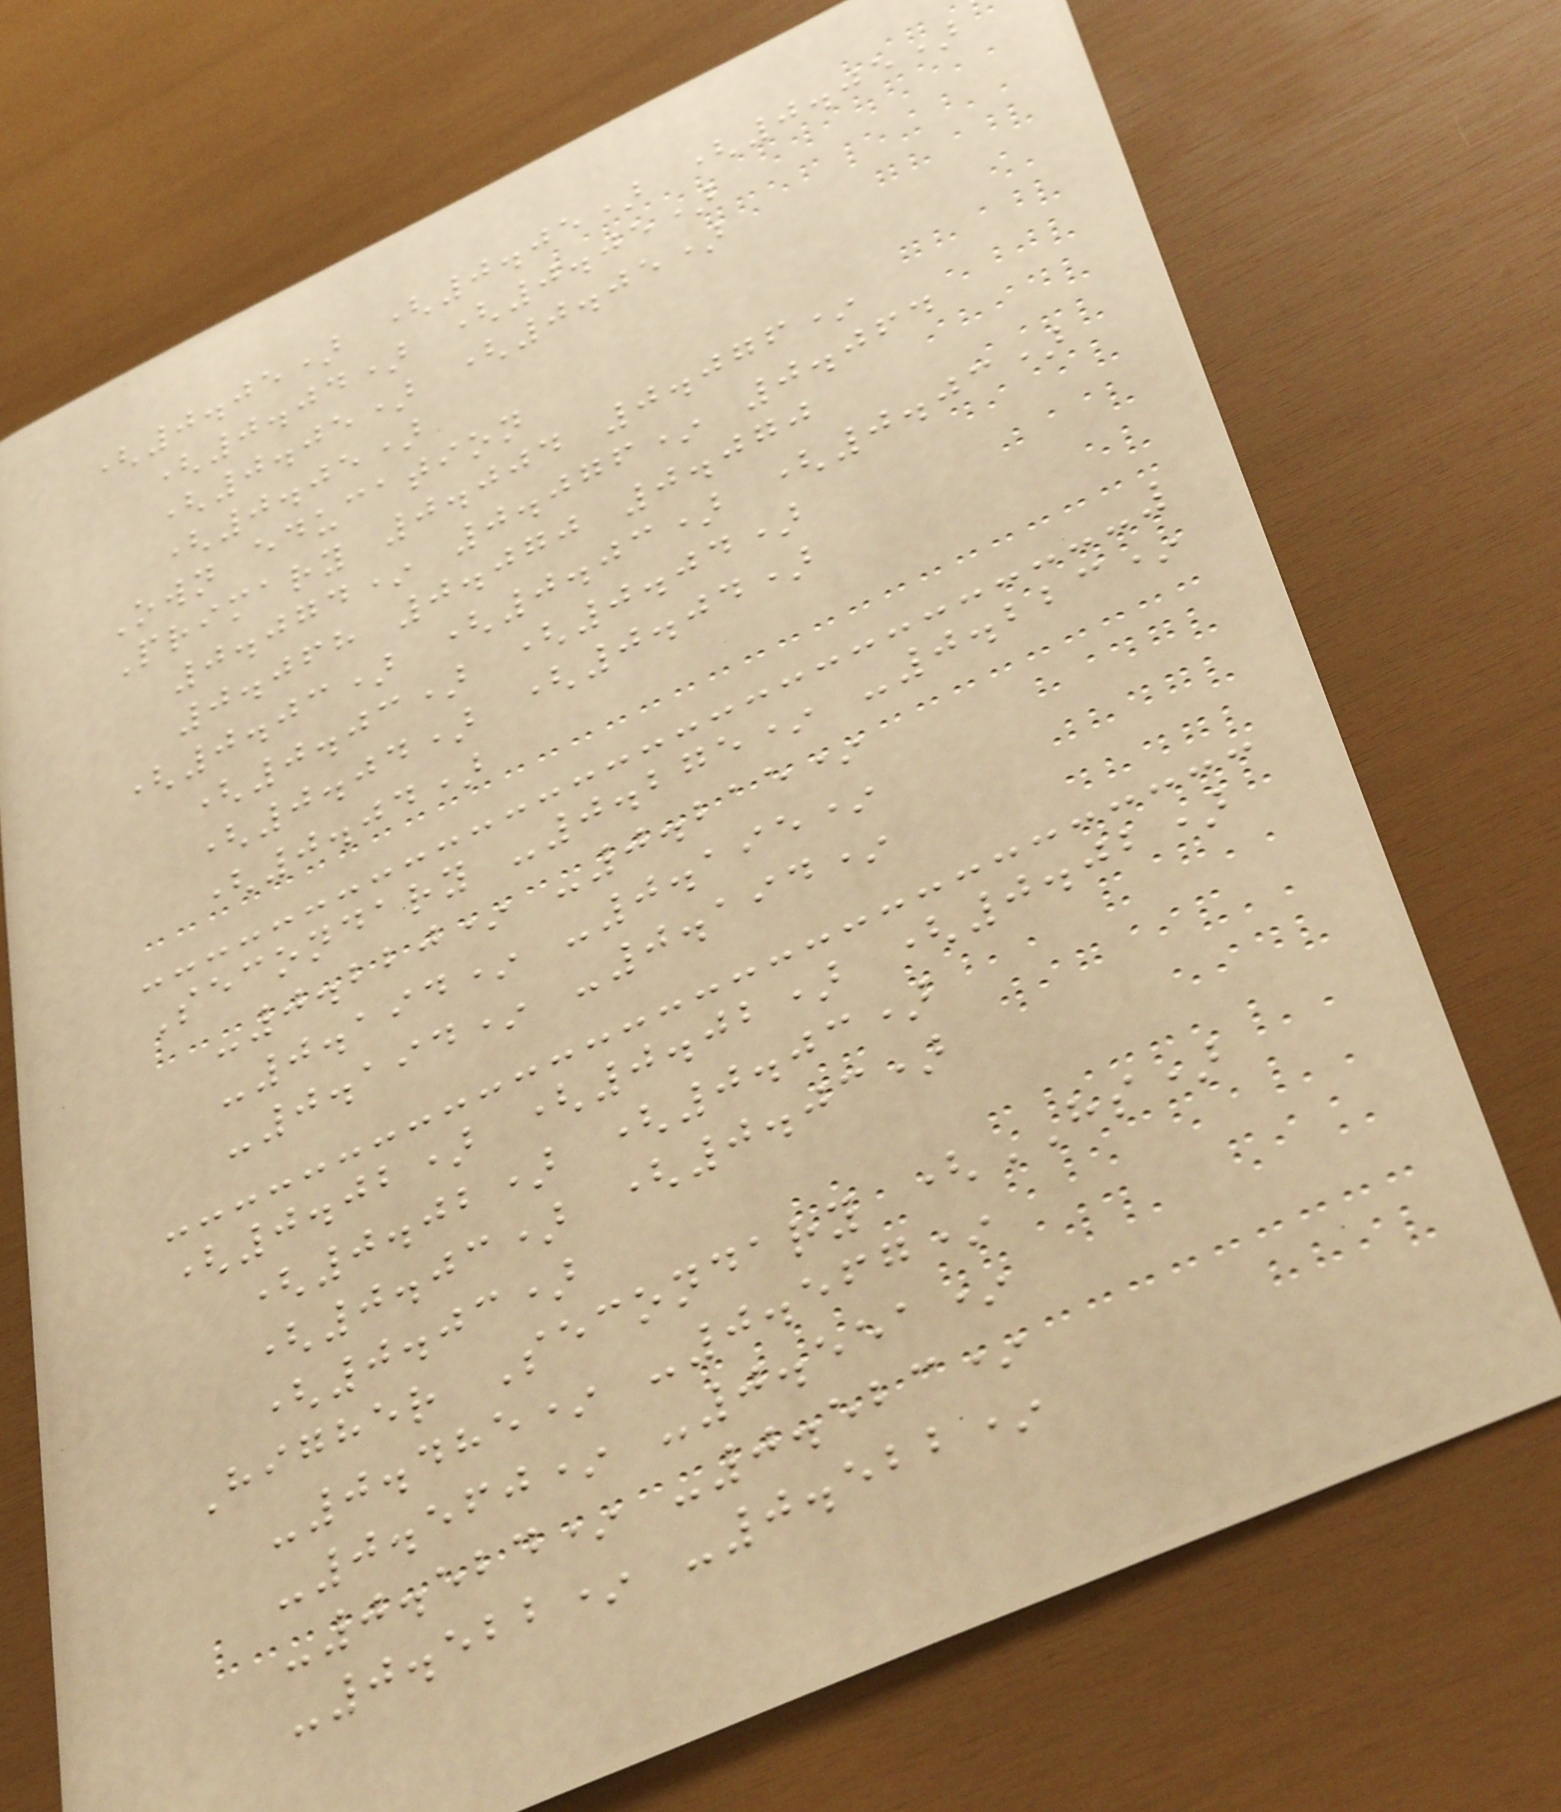(0.05) (0.05) (0.05)
(0.04) (0.05)
(0.05) (0.05)
(0.05)
Own education
Primary 0.004 0.076*
0.074* 0.076* 0.064
0.068 0.070 0.070
(0.03) (0.03) (0.03)
(0.03) (0.04)
(0.04) (0.04)
(0.04)
Secondary -0.275* -0.223*
-0.220* -0.215*
-0.194* -0.195*
-0.194* -0.194*
(0.02) (0.02) (0.02)
(0.02) (0.03)
(0.03) (0.03)
(0.03)
Higher Secondary (HS)
-0.485* -0.567*
-0.560* -0.551*
-0.524* -0.523*
-0.522* -0.522*
